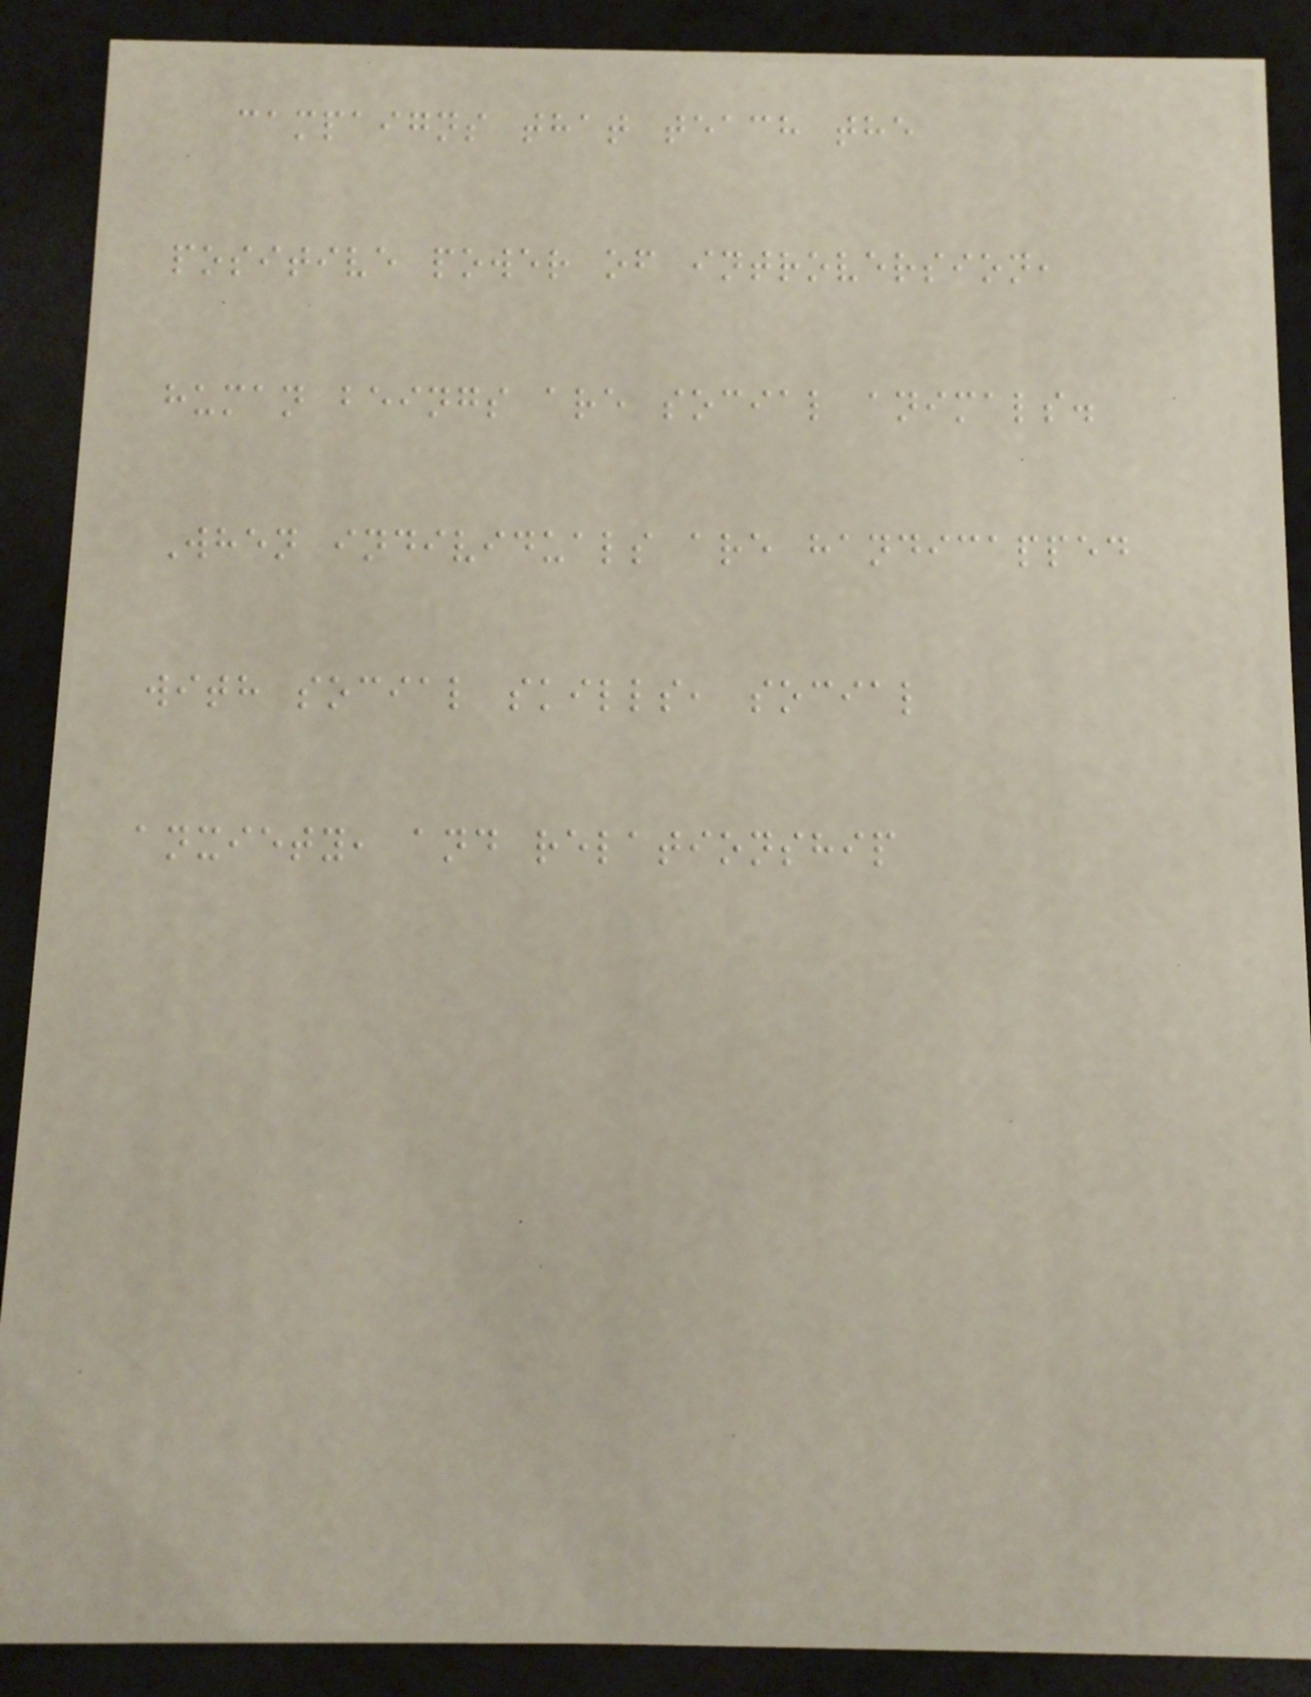campaigns that teach the
positive power of introversion,
human beings are social animals.
When individuals are handicapped
with social skills, social
anxiety, and relationship
